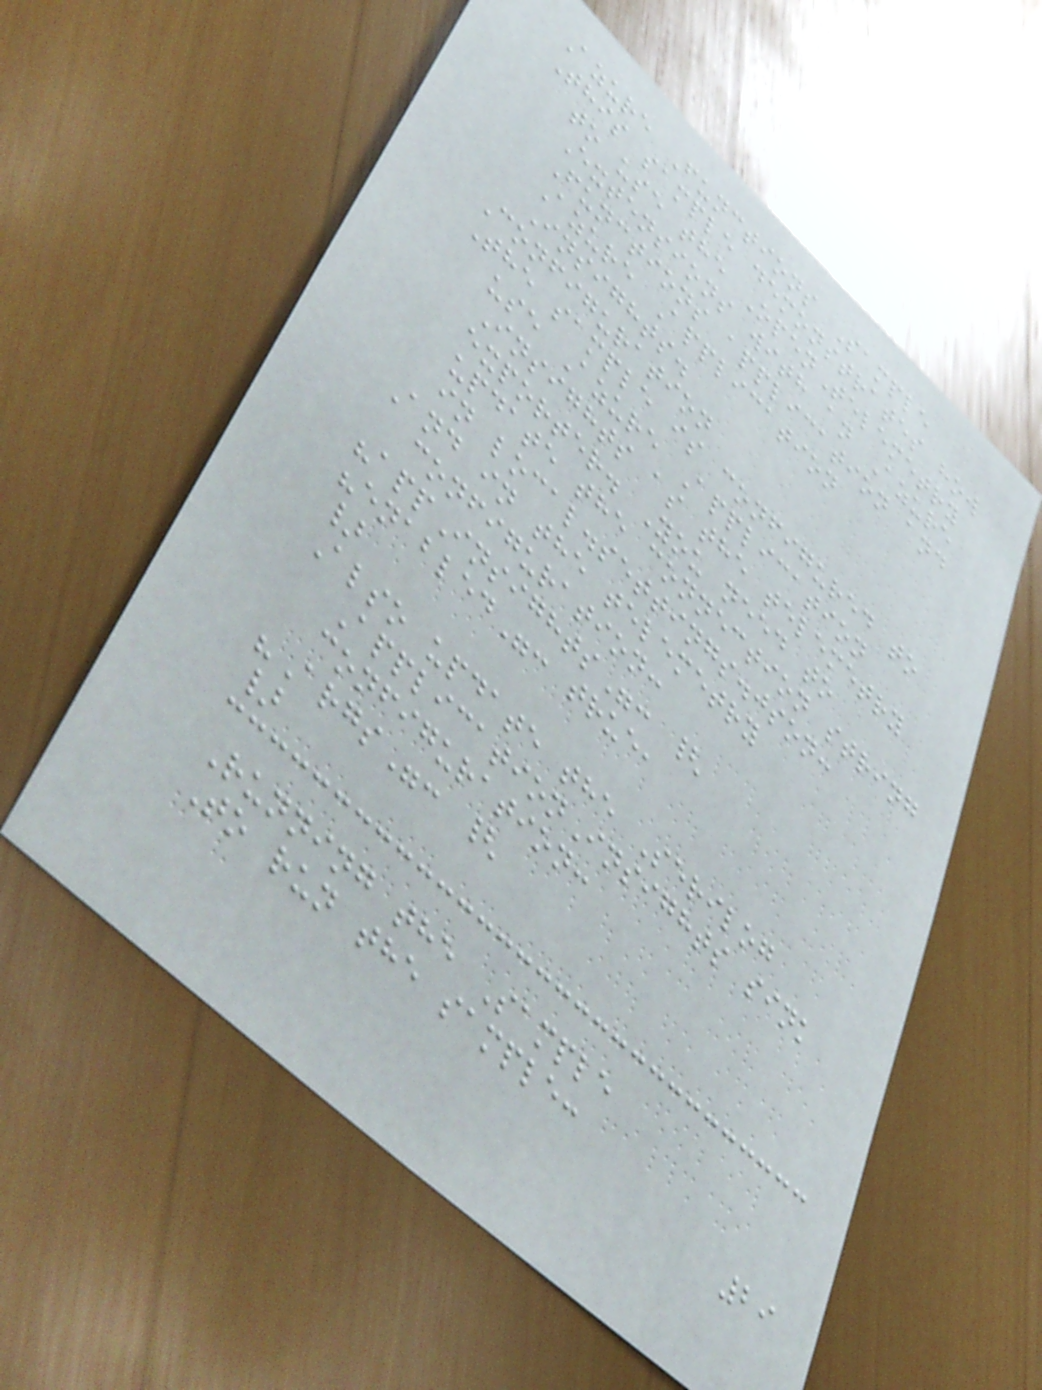Azure Functions Sample
This sample demonstrates how
to use the OpenTelemetry
Extensions with an Azure
Functions application and
Azure Application
Insights.
Configuration
The sample is configured to
use Azure Application
Insights as the telemetry
exporter. You need to
update the connection string
in local.settings.json:
And in the telemetry
configuration:
"appInsights": {
"enabled": true,
}
Also update the Serilog
ApplicationInsights sink
configuration:
"Args": {
}
Running the Sample
To run the sample:
29
